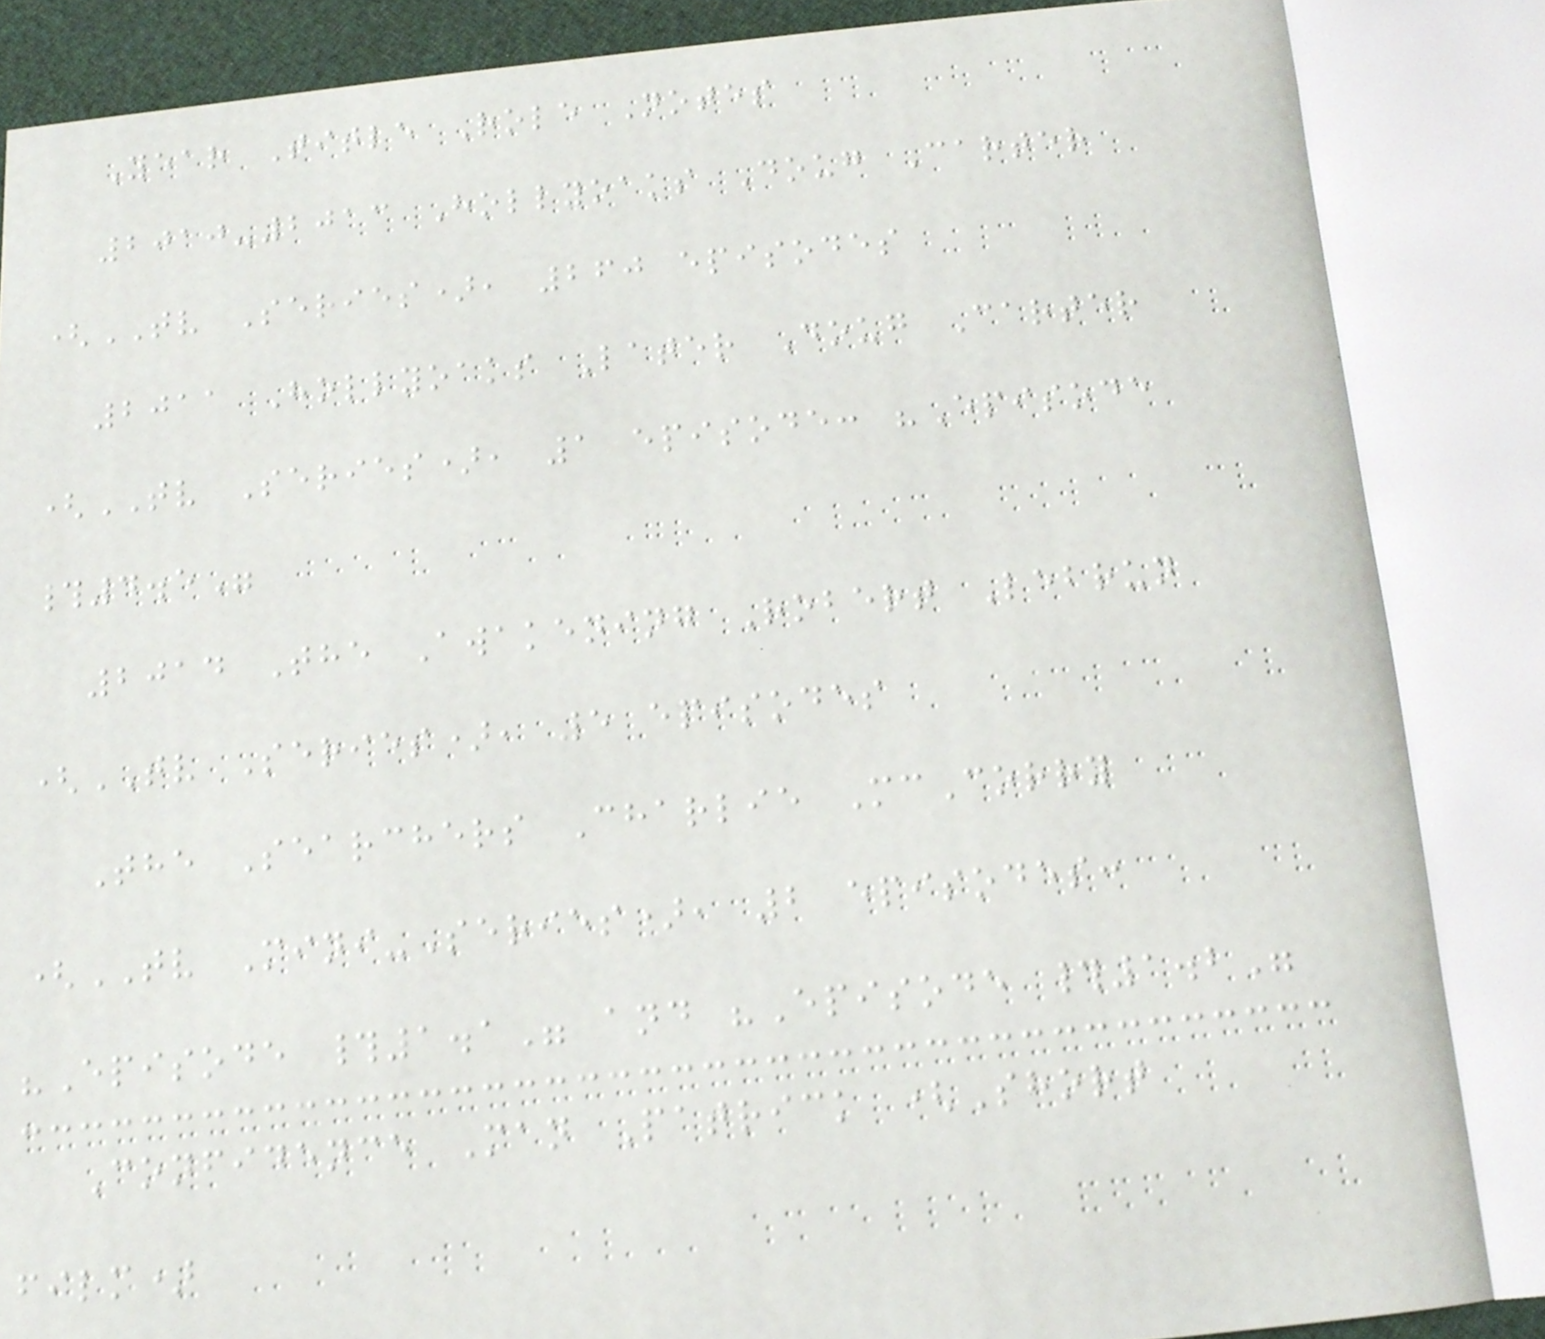Year Title Role Notes
2010-2013 Hollyoaks Doug Carter
(TV Series), 260 episodes
2011 Hollyoaks Later Doug Carter
(TV Series), 1 episode: "Episode
#4.5"
2014 The Awakening Robert Lebrun
(TV Series), 5 episodes
The Searchers Charlie McCorry
(TV Mini-Series), 2 episodes:
"Episode #1.1" and "Episode #1.2"
Confidence Man Patrick (Short
film)
